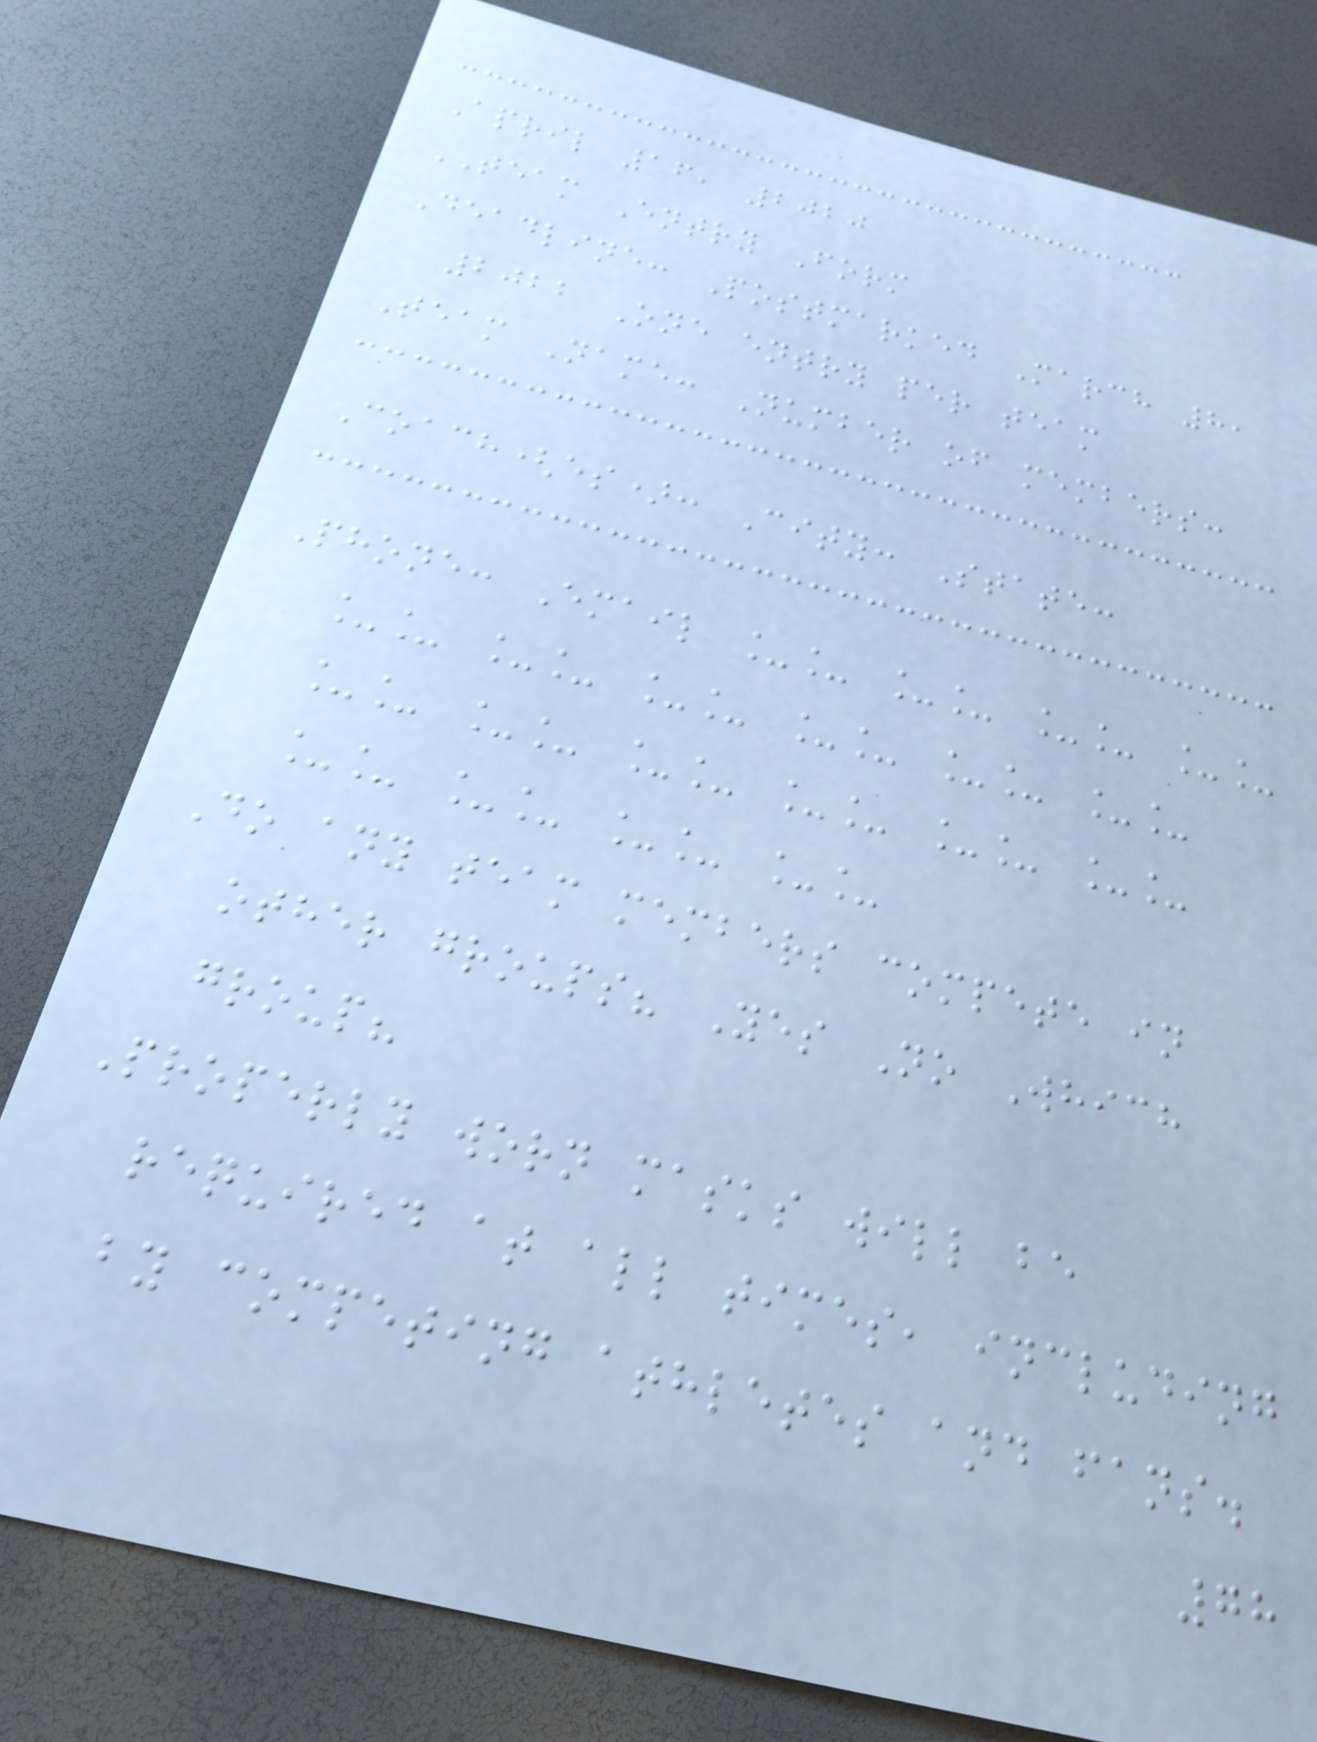April 16, 2020
TEAM Entry Form
Deadline: Postmarked March 8,
2022 One entry per team
Team Name: Number of members:
Coach(es): City: State:
Phone: Email __ __ __ __
__ __ __ __ __ __
__ __ __ __ __ __
__ __ __ __
Do any team members compete in
other groups? Yes No Which
group?
Properly worn masks will be
required at all times, including
by competing athletes and fans.
78
